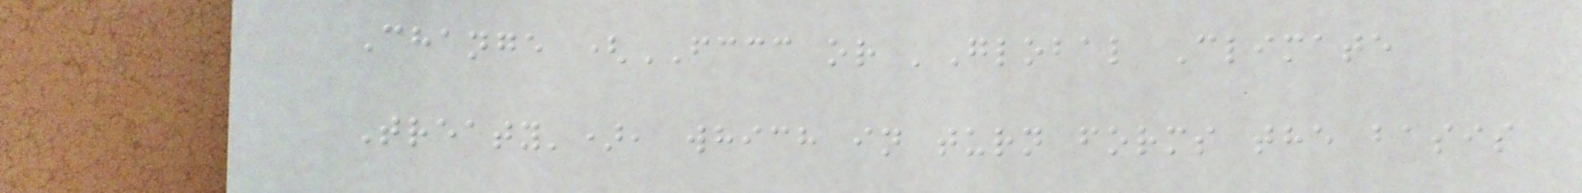Change (FCCC or 'Global Climate
Treaty'), which in turn forms the basis
